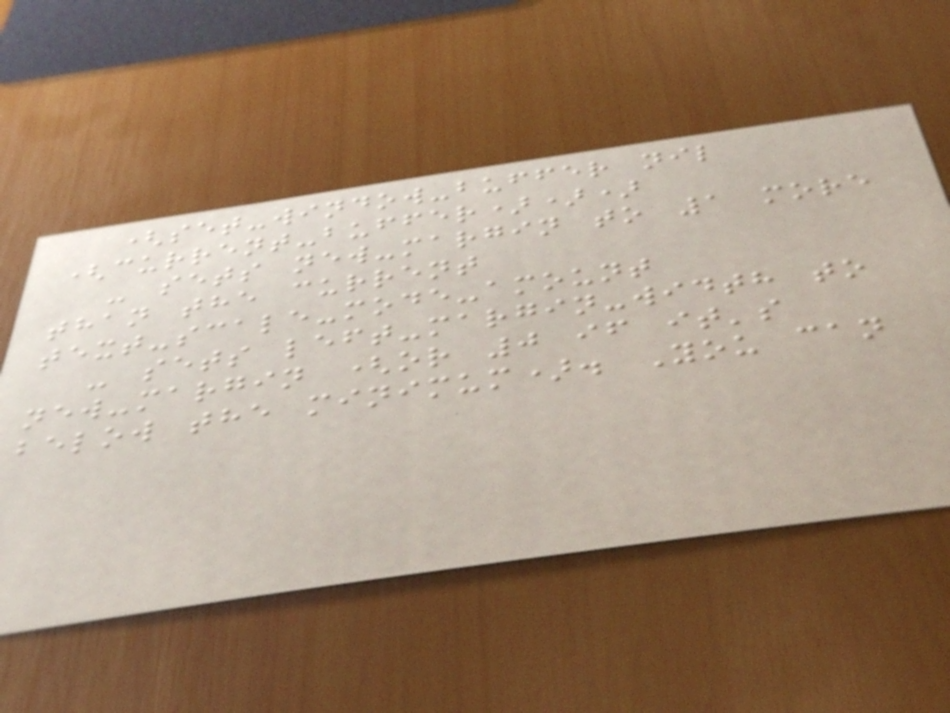(set-window-buffer nil
(current-buffer)))
- sets new-margin to 1 more
than the current
text-scale-mode-amount
- sets left-margin-width to
new-margin (or 0 if it's
below the minimum). You can
